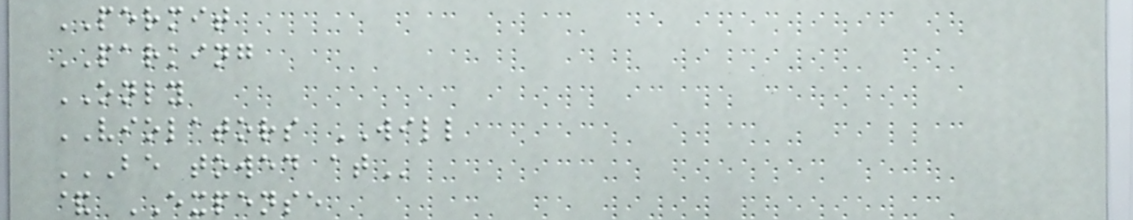PERMIT
PARKING
ONLY
VIOLATORS WILL
BE TOWED AT
& EXPENSE
